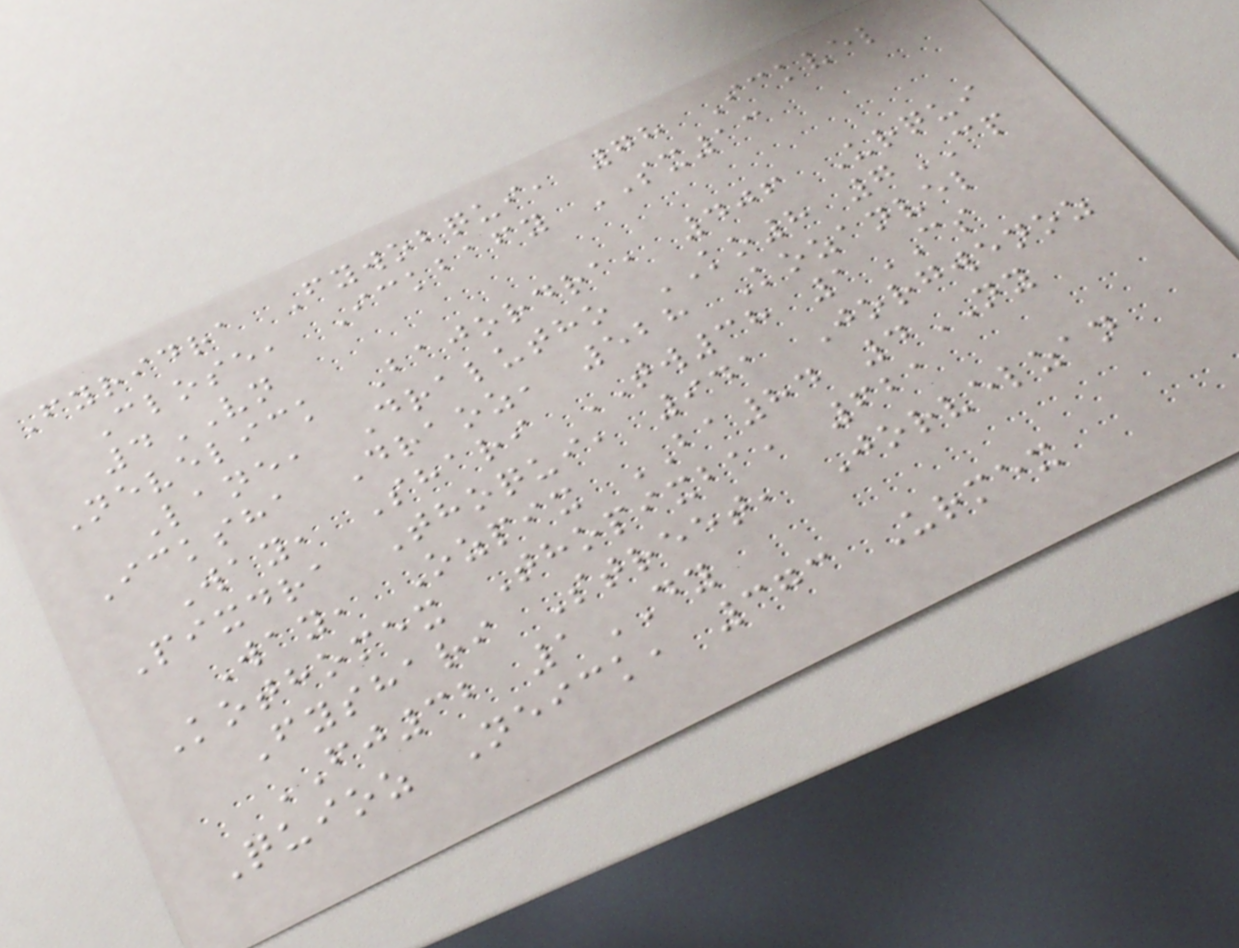Fyridra Fywobqui, 78 Ickvel
Close, Ickbafy SX13
4VN
Nevelick Bajordra, 406 Urqui
Lane, Dralutho KO8 7CP
Icksha Draoz, 528 Kozanvel
Way, Shari TW38 1CS
Pixdra Thoqui, 941 Jorgwenoz
Way, Ozpix BA84 4NY
Kothomex Thopixba, 621
Fyshari Street, Jorvelzan
FJ32 1DY
Quioz Neick, 373 Urmex
